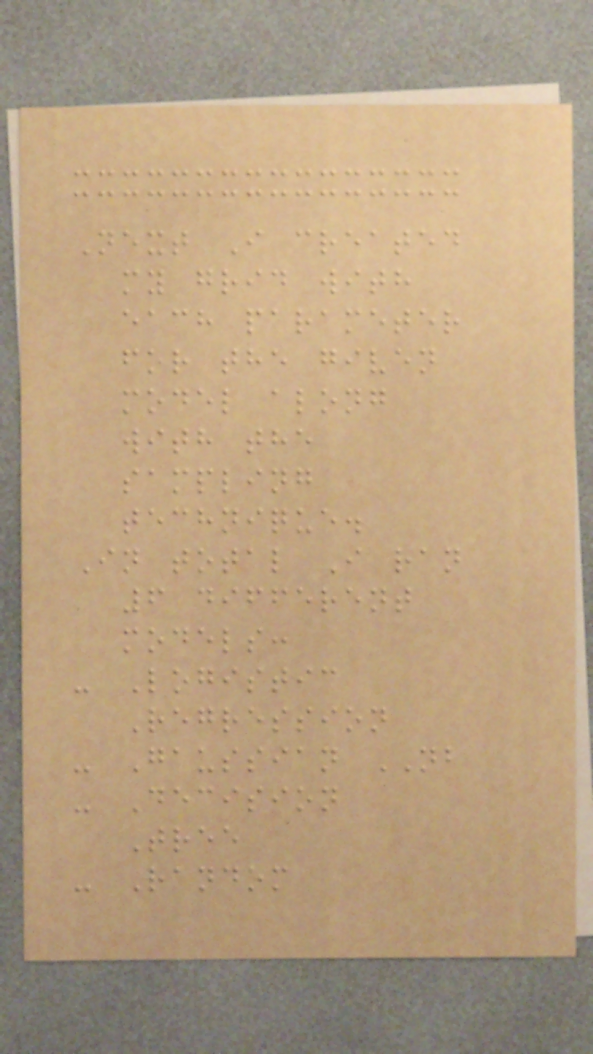Next I created
my grid with
each parameter
for the given
model along
with the
sampling
technique.
In total I ran
6 different
models:
- Logistic
Regression
- Gaussian NB
- Decision
Tree
- Random
